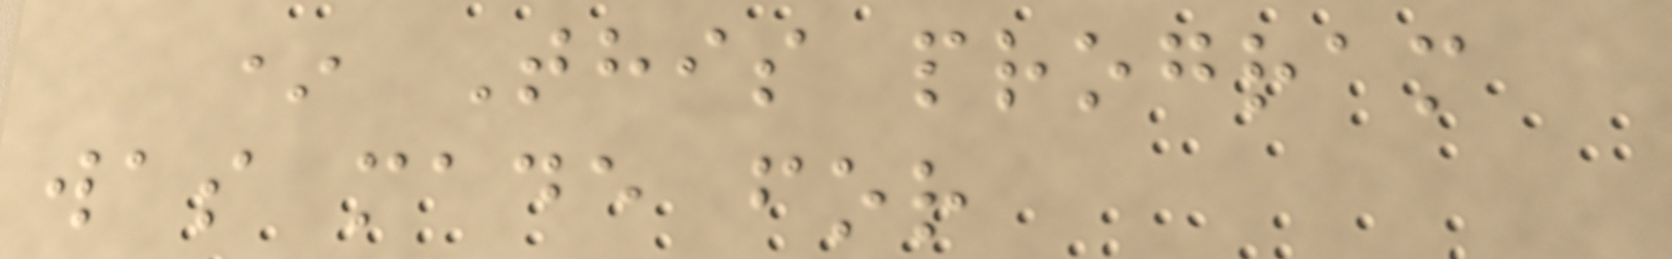* This program
was made for
